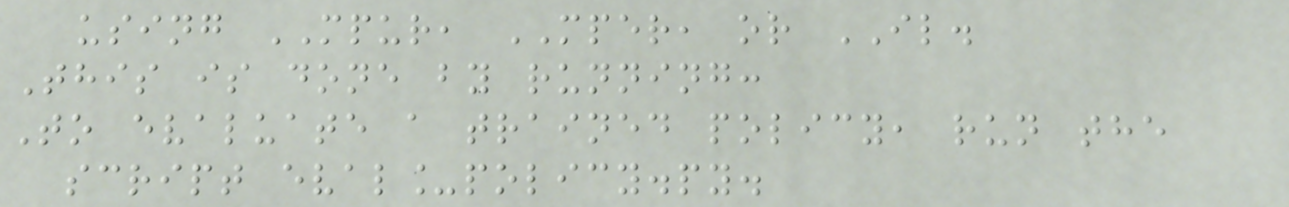using MPUR, MPER, or IL.
This is done by running:
To evaluate a trained policy, run the
script eval_policy.py.
